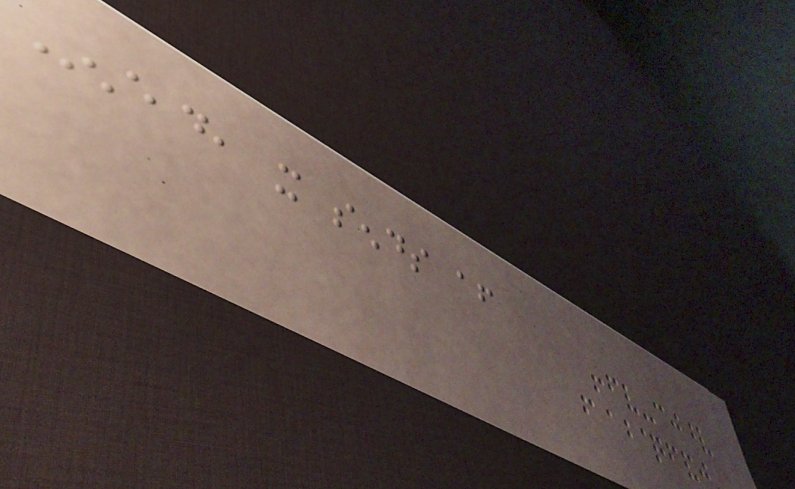Instead, it sends after
